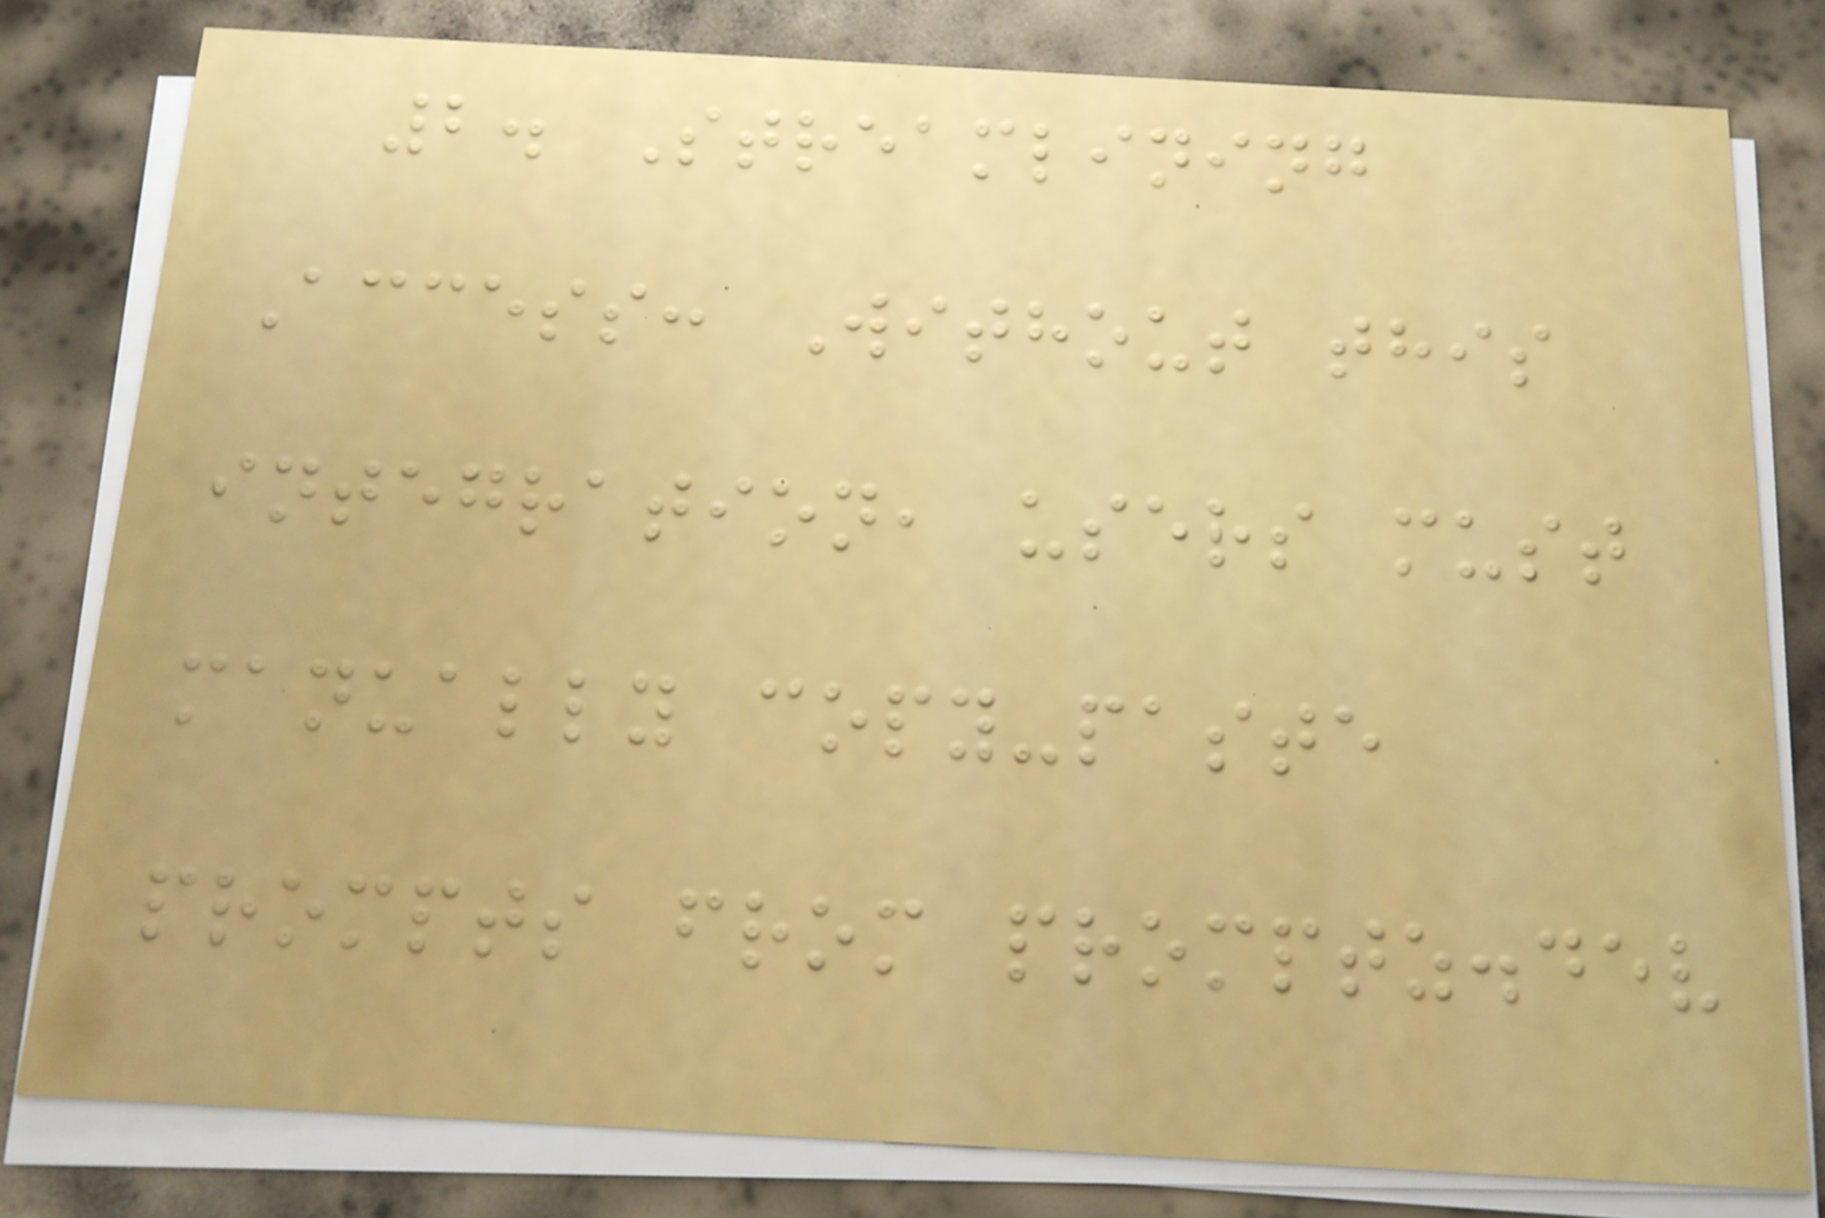2. Streamlining
Access: Without this
integration, users must
manually copy-paste
prompts from promptz.dev
